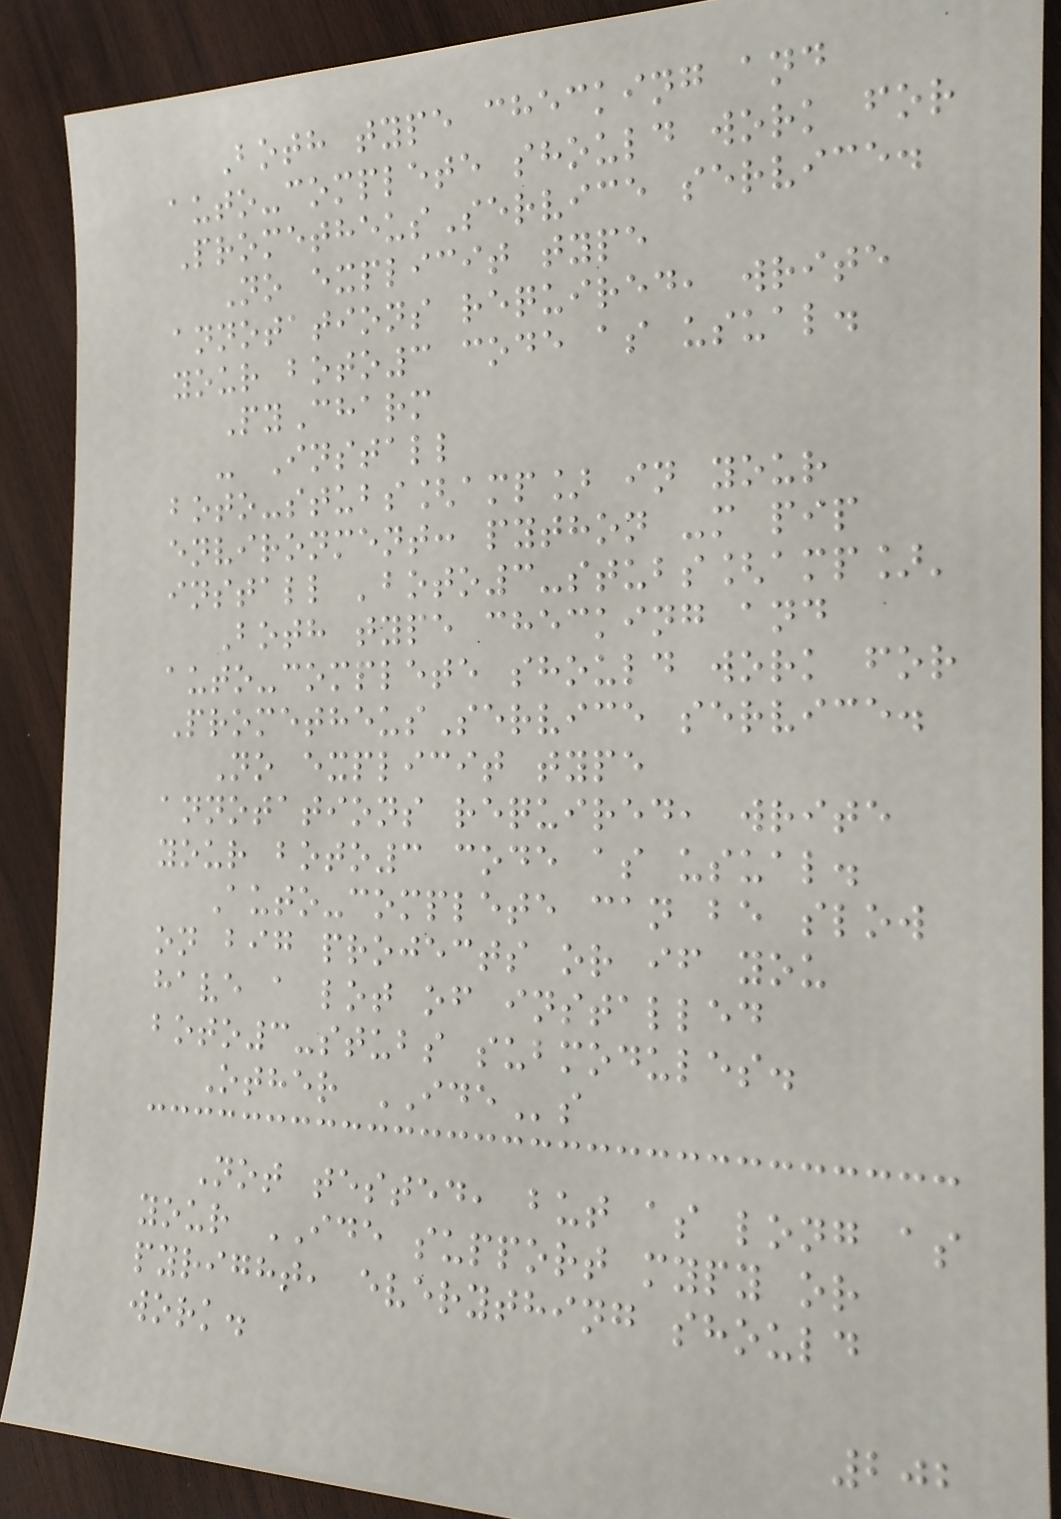Both type checking and
auto-complete should work for
PrometheusService service.
No explicit type
annotations required, write
your boto3 code as usual.
PyCharm
- Install
boto-stubs[amp] in your
environment: python -m pip
install 'boto3-stubs[amp]'
Both type checking and
auto-complete should work for
PrometheusService service.
No explicit type
annotations required, write
your boto3 code as usual.
Auto-complete can be slow
on big projects or if you
have a lot of installed
boto3-stubs submodules.
Other IDEs
Not tested, but as long as
your IDE support mypy or
pyright, everything should
work.
202
